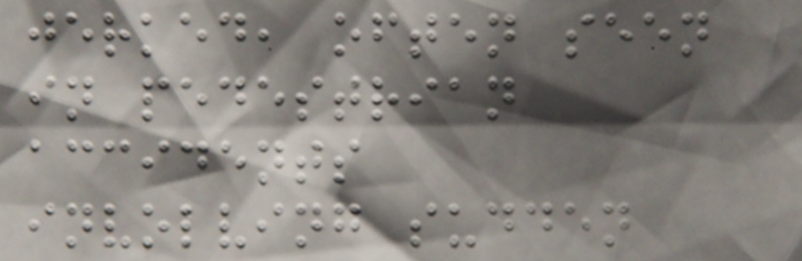jerked, often seen
in pedestrian
accidents
involving sudden
